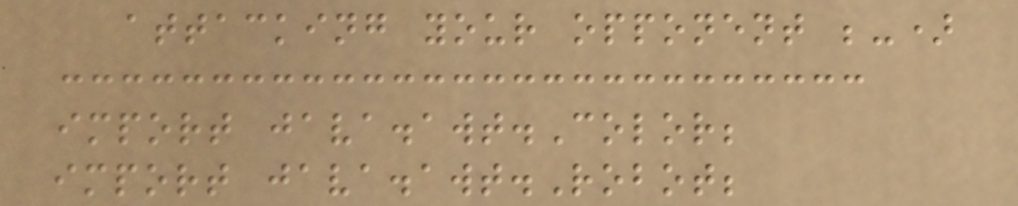attacking your opponent ;-)
import java.awt.Color;
import java.awt.Robot;
